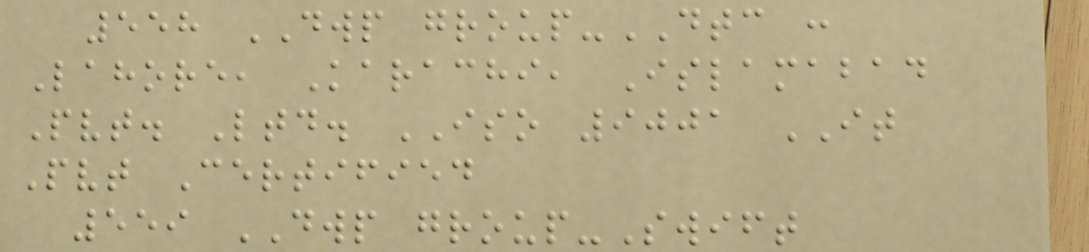558 DWP group-DTC :
Lahore, Karachi, Islamabad
Pvt. Ltd. ISO 9001 IT
Pvt Certified
559 DWP group-Swift
